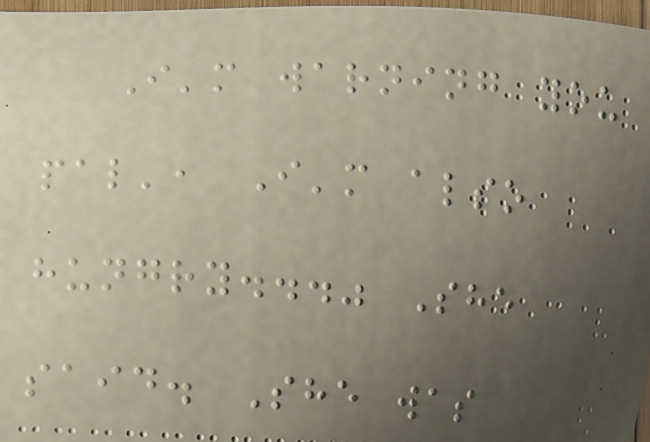I'm warning you
pal', I'm also
hungry..." She
said. She was
